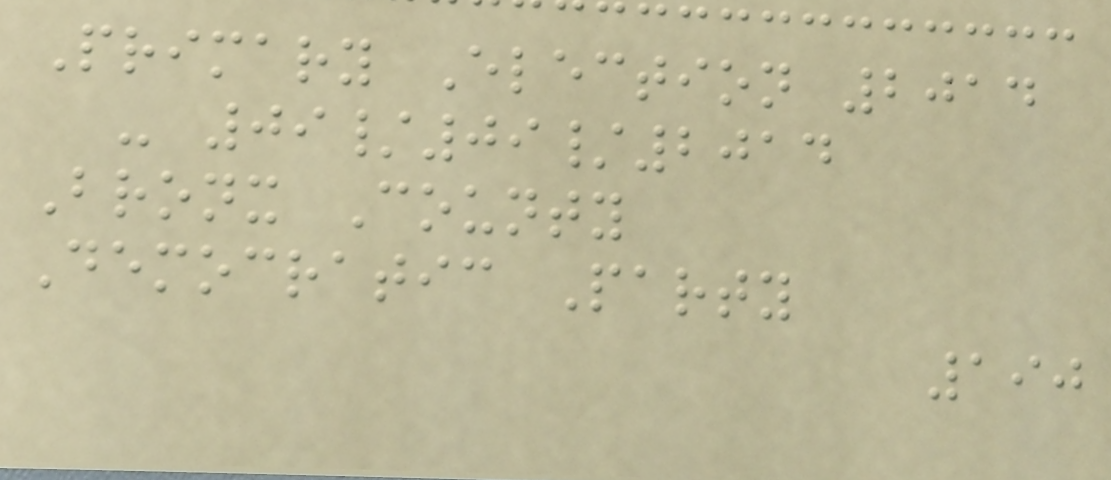Primary Election 2014
- 09/09/2014
Bronx County
Democratic Party
190
